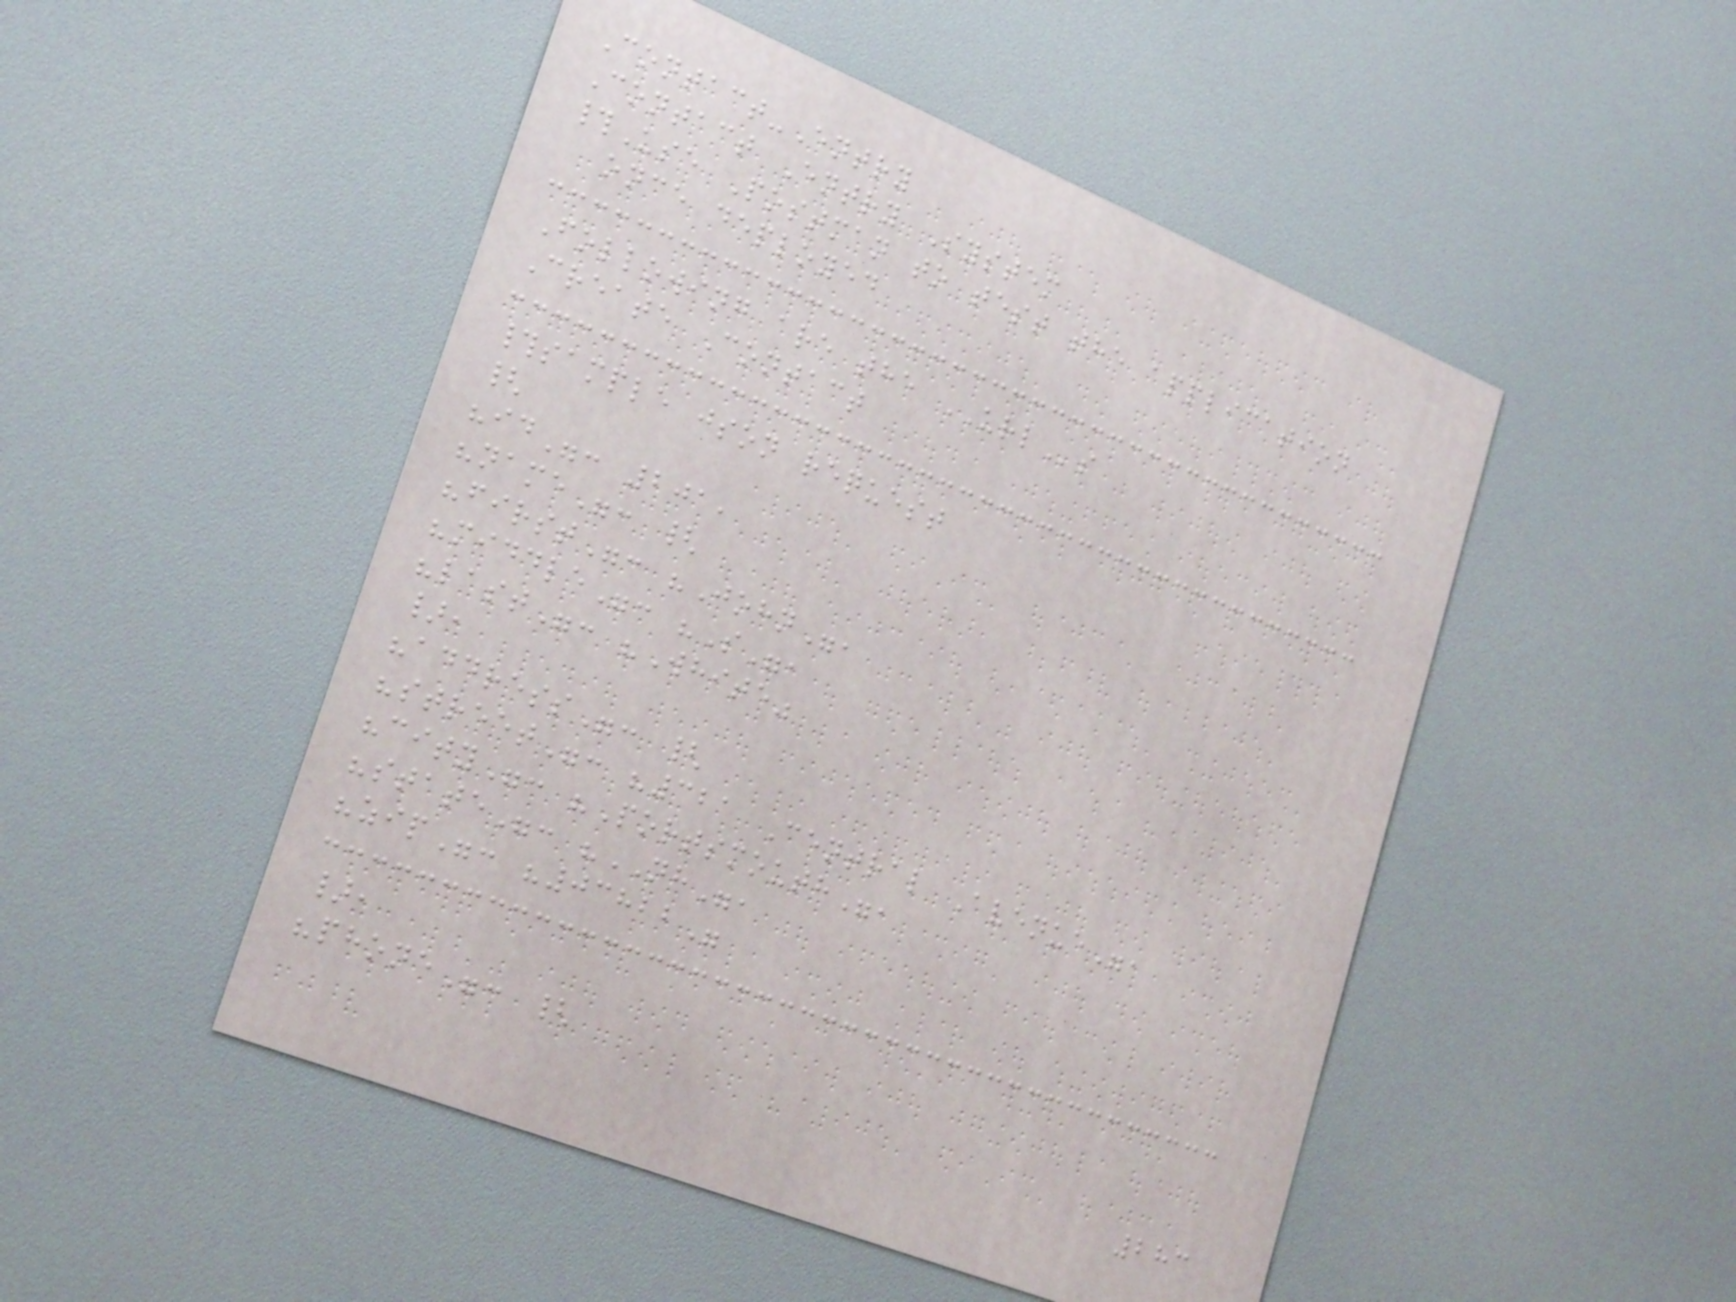Contact-Entry
Contact Entry System
#Use Postman to test the application
once deployed
Following are the URLs
Create Contact
#sample json request
{
"id": 201,
"name": {
"first": "John",
"middle": "S",
"last": "White"
},
"address": {
"street": "321 Central Avenue",
"city": "Portsmouth",
"state": "NH",
"zip": "03822"
},
"phone": {
283
